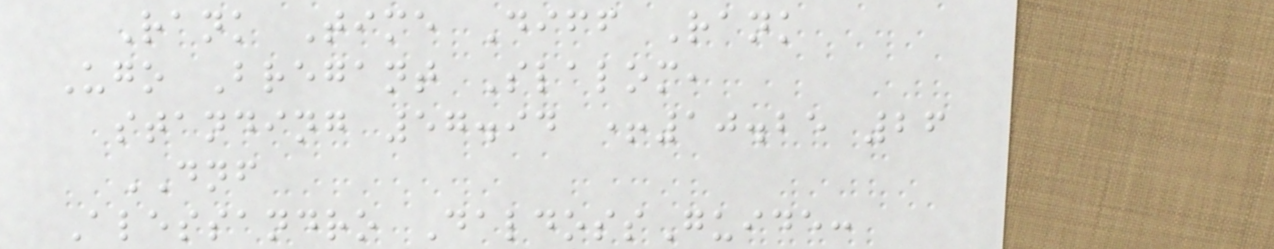Rank Time Diff Rank
Ugo Bregant Slalom,
standing 57.94 +10.25 26
DNF
Alessandro DaldossGuide:
